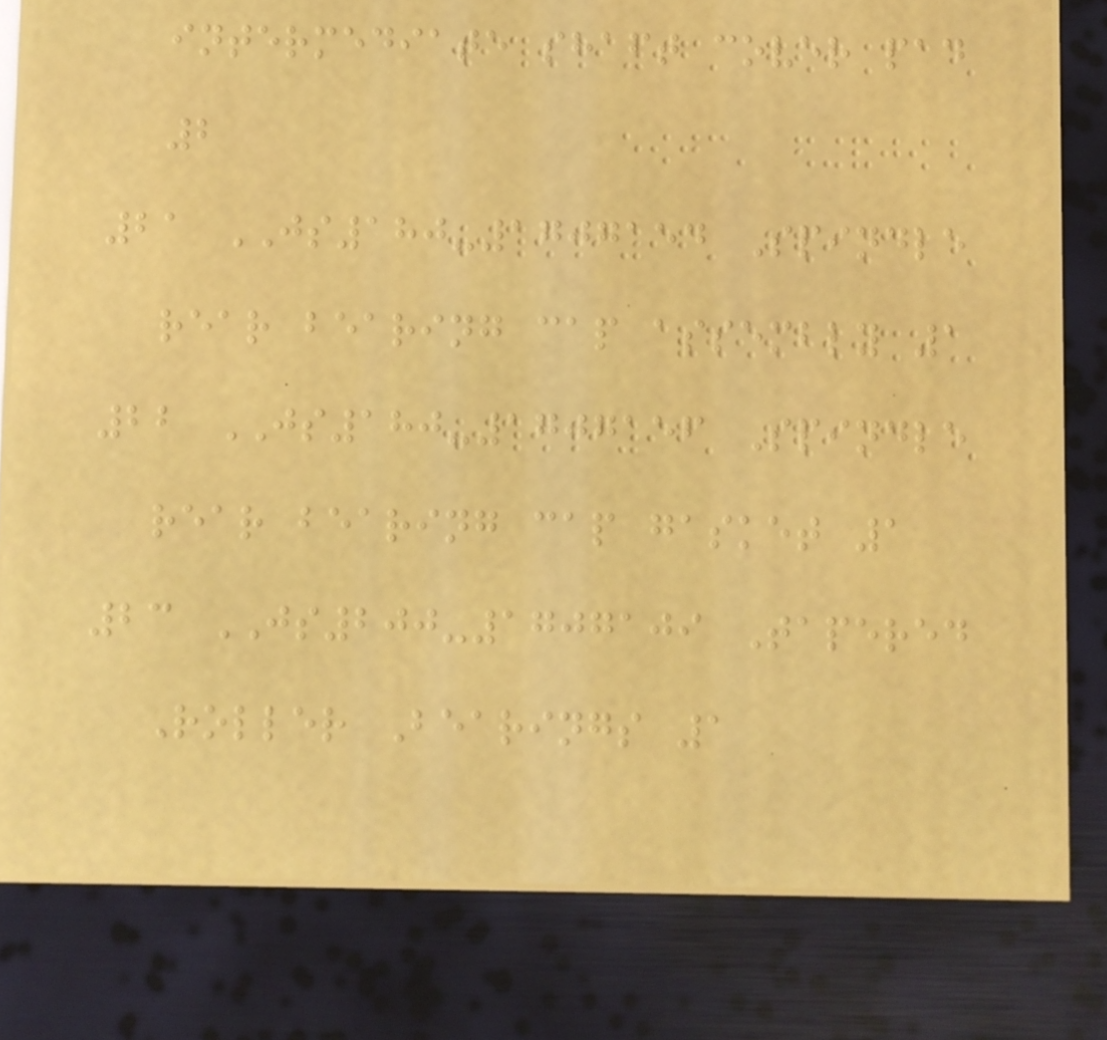intermediate shaft cover pad
2
21 JS180-1707154 Spindle
rear bearing cap assembly 1
22 JS180-1707156 Spindle
rear bearing cap gasket 1
23 JS200-1707109 Tapered
Roller Bearings 1
